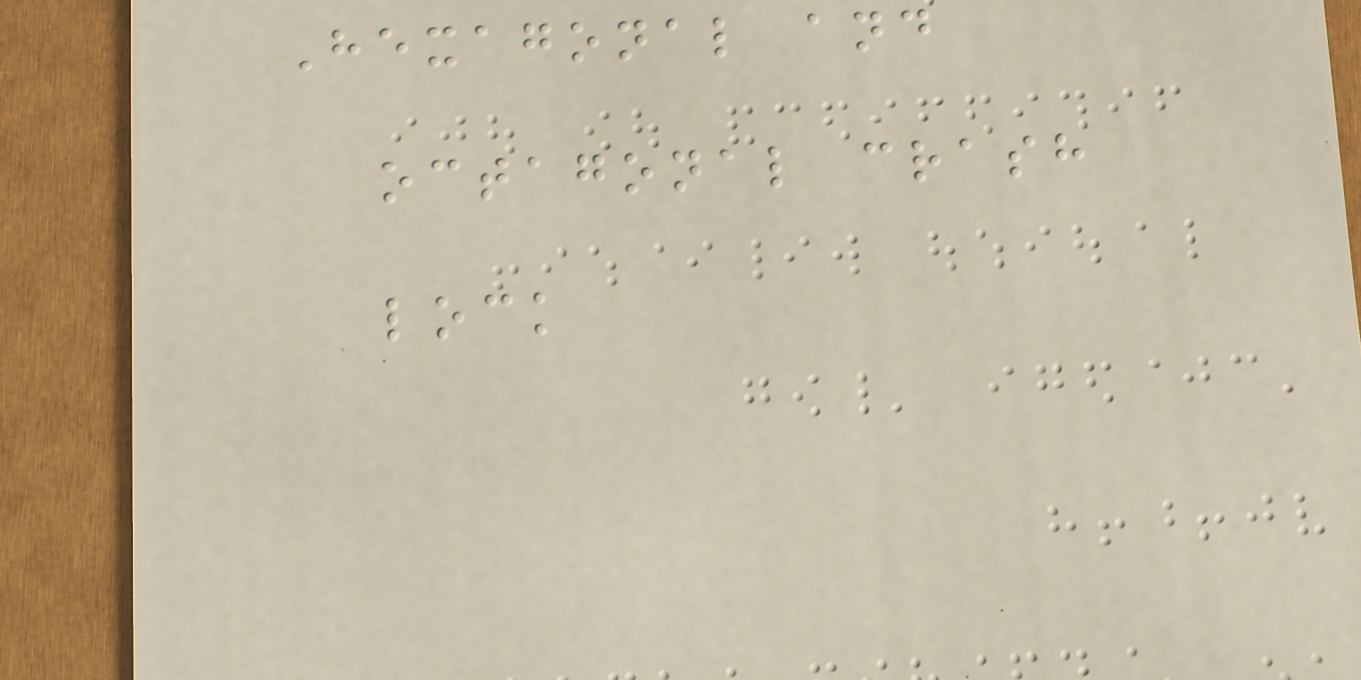Hexagonal and
octagonal crash
lock
